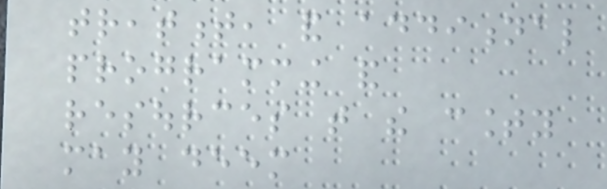treatment, and additional
programming and
resources that the county
may deem
